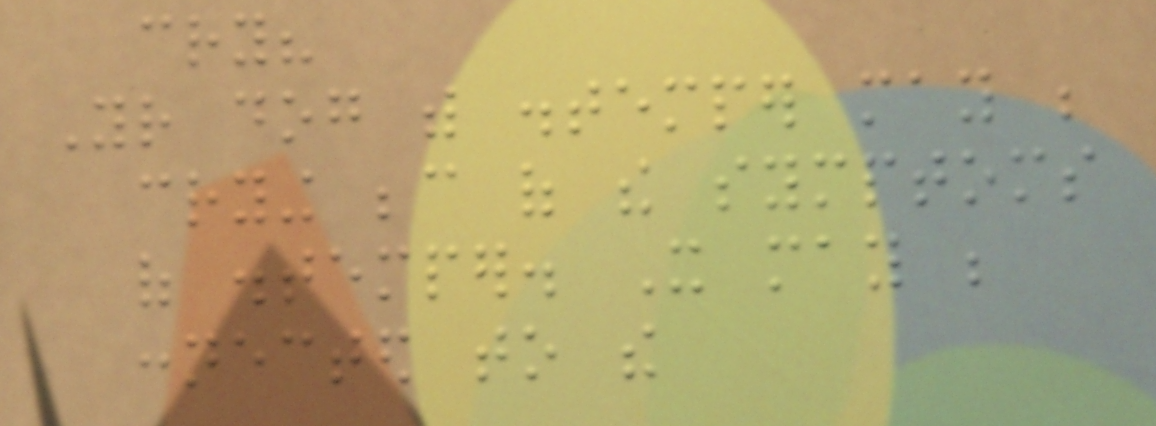cry?
Your dog with distemper may be
crying because of the symptoms
of distemper. It may be
connected to the
